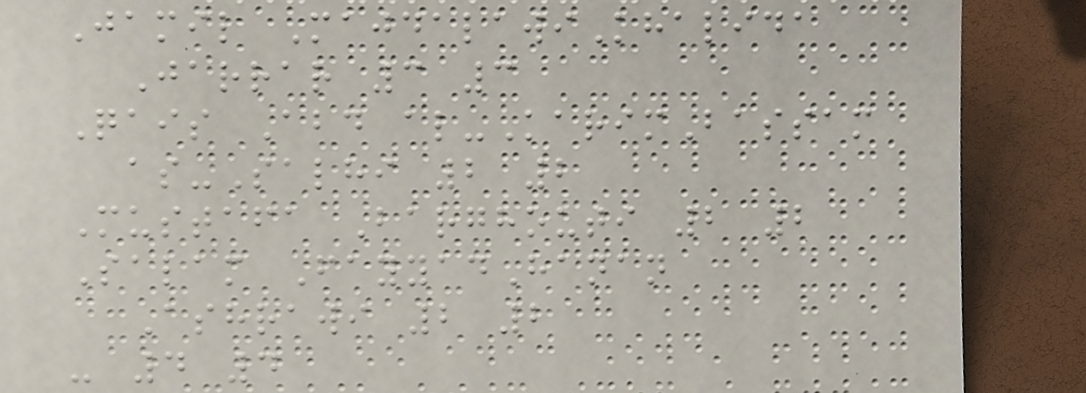Jamil MajdalawiKhalida
Jarrar 3 3
Qais Abd al-KarimBassam
as-Salhi 2 2
Mustafa Barghouti 2 2
Salam FayyadHanan
Ashrawi 2 2
- 4 4
